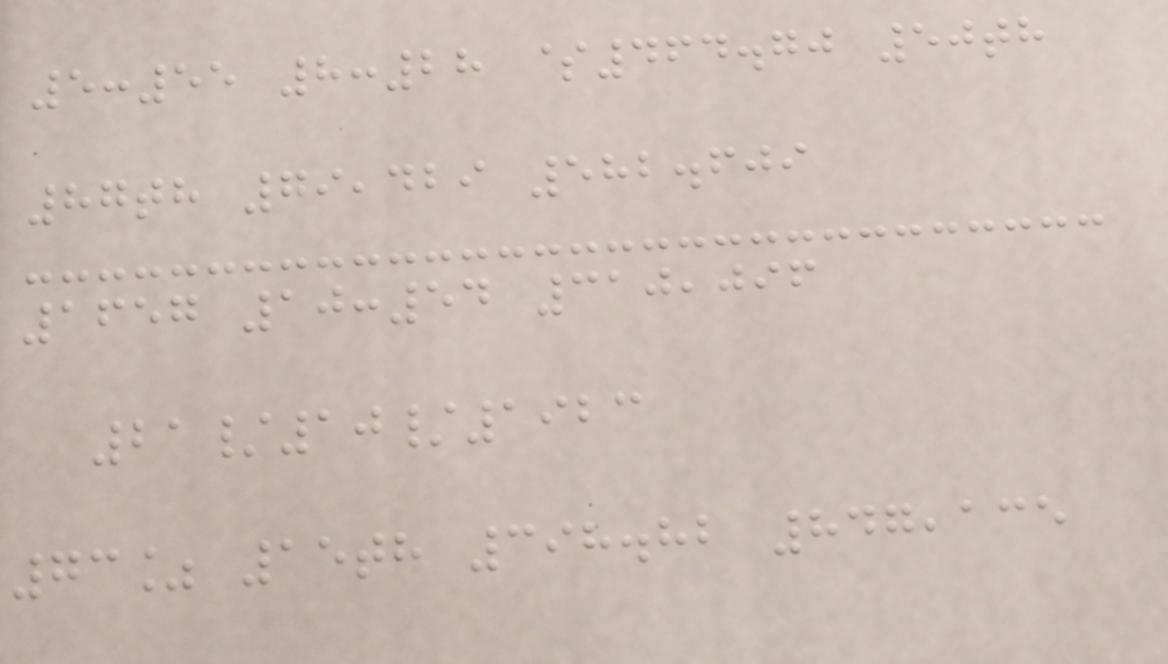5:55 8:28 $464.70 50th
87th 79,429 582.609
1657 10:54 310,096
21/10/1923
73% 15th 398.82 847,135
